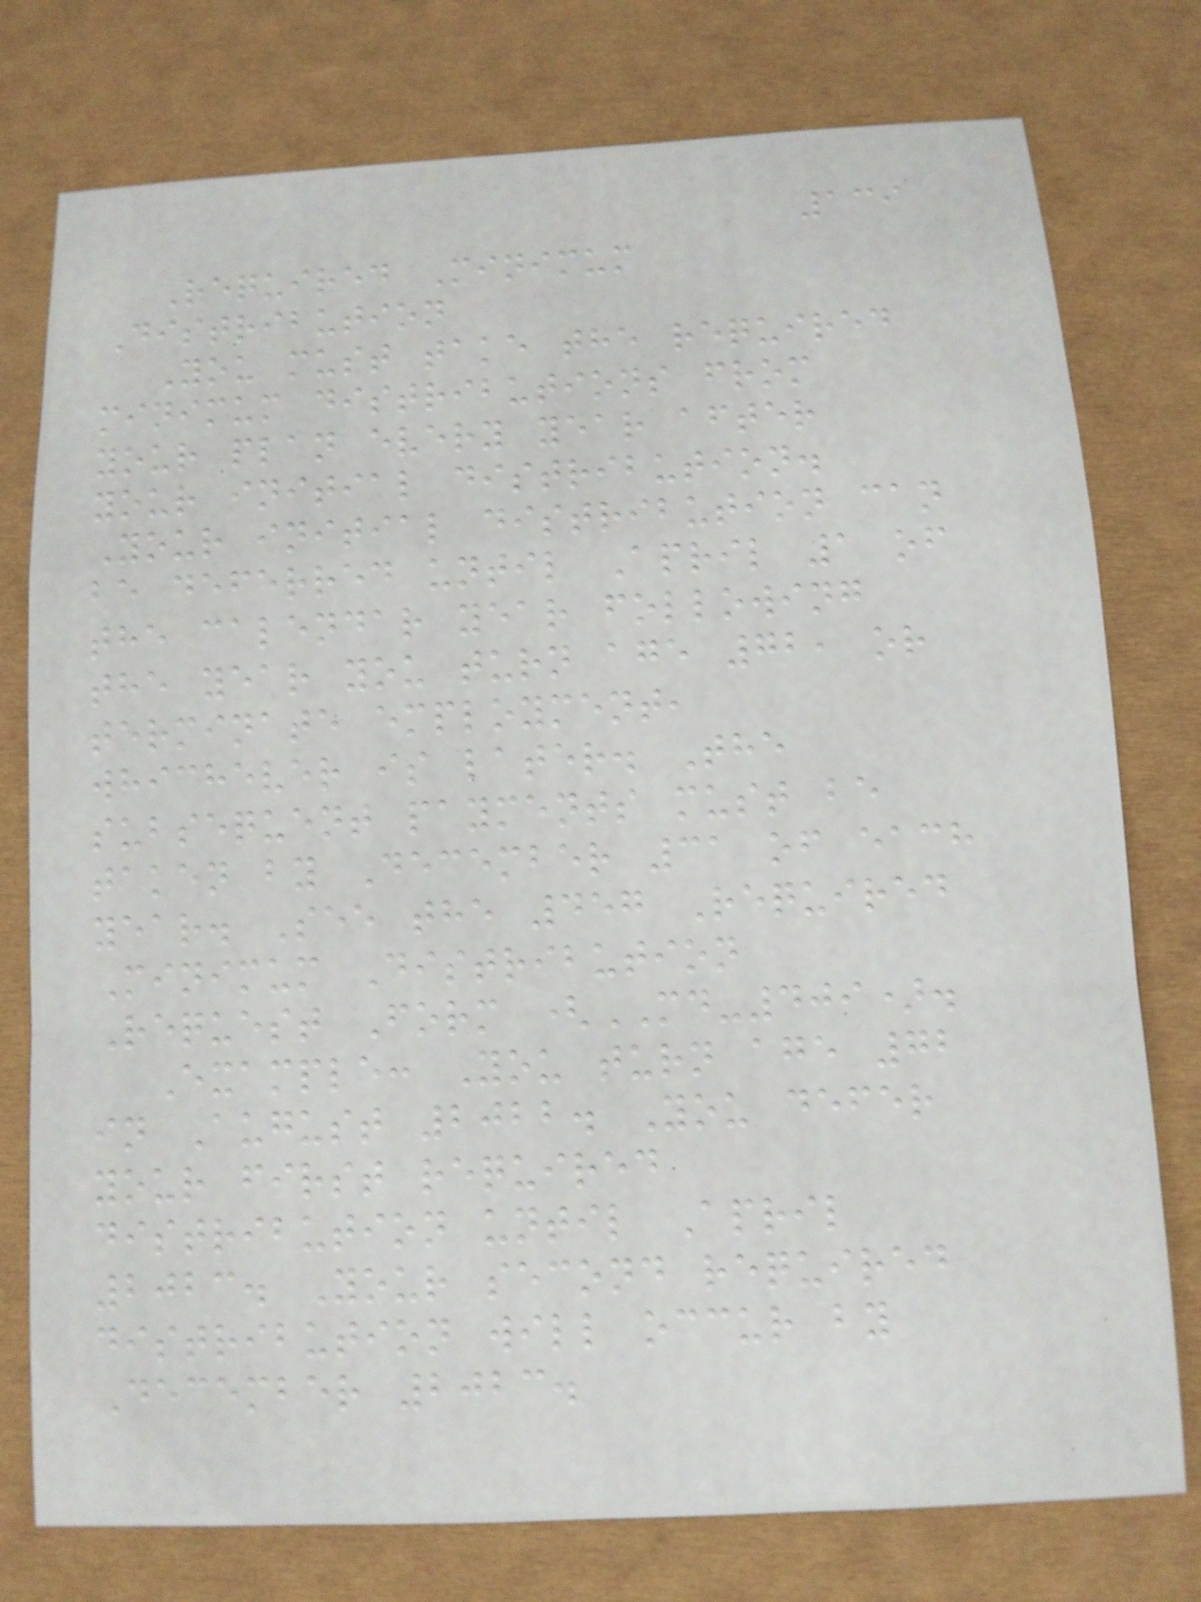139
Required Minimum
Distribution
You must take the required
minimum distributions from
your plan every year after
your initial distribution.
Your initial distribution can
be deferred until April 1 of
the calendar year following
the year you turn age 72, or
terminate employment,
whichever is later. The
subsequent payments must be
taken by December 31 of each
year. See the 457 Required
Minimum Distribution
Request Form (MD-409).
Example: You turn age 72
in August 2022. You defer
your first required
distribution until April
2023. Your second required
distribution will occur by
December 2023.
